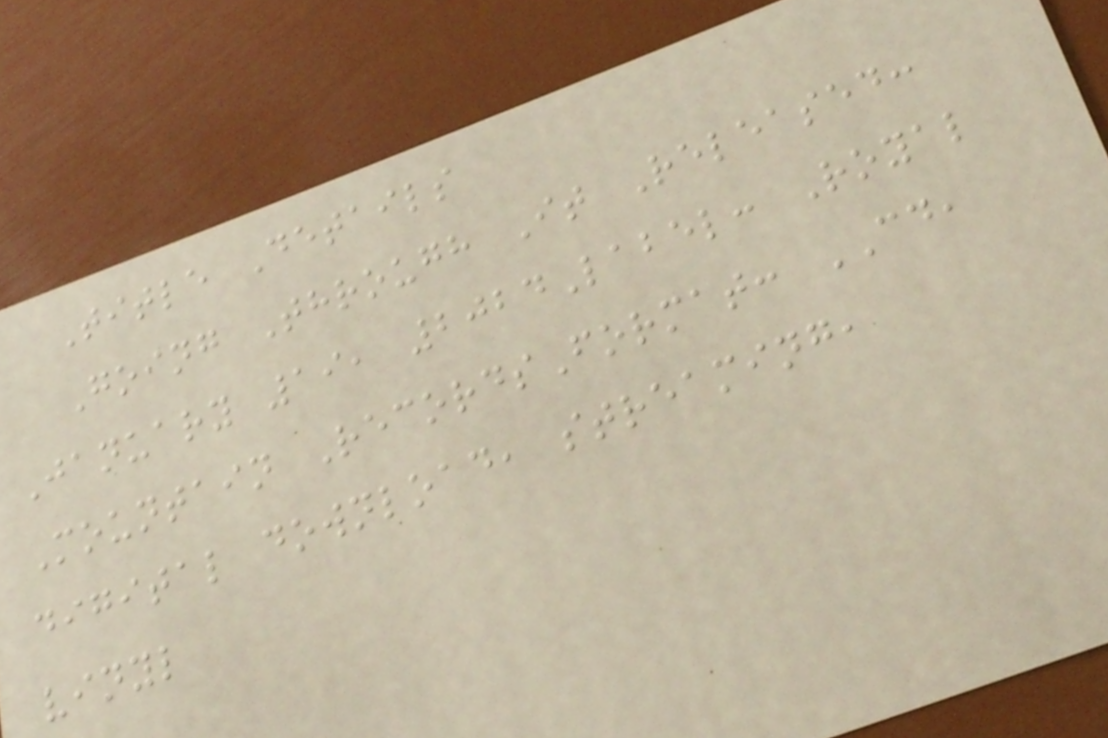Title Details
Going Through It Released:
January 19, 2024Label: Royal
Mountain RecordsFormat: CD,
digital download, streaming,
vinyl
